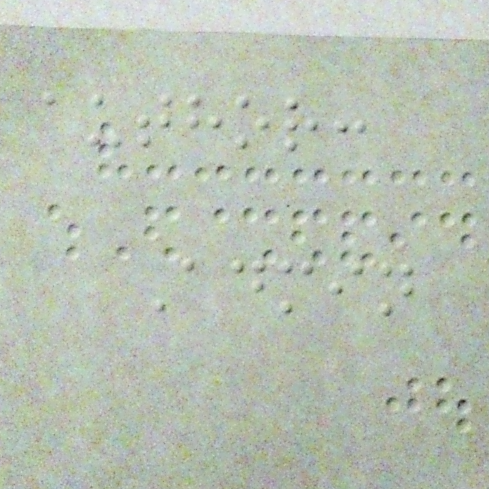author:
Admin
